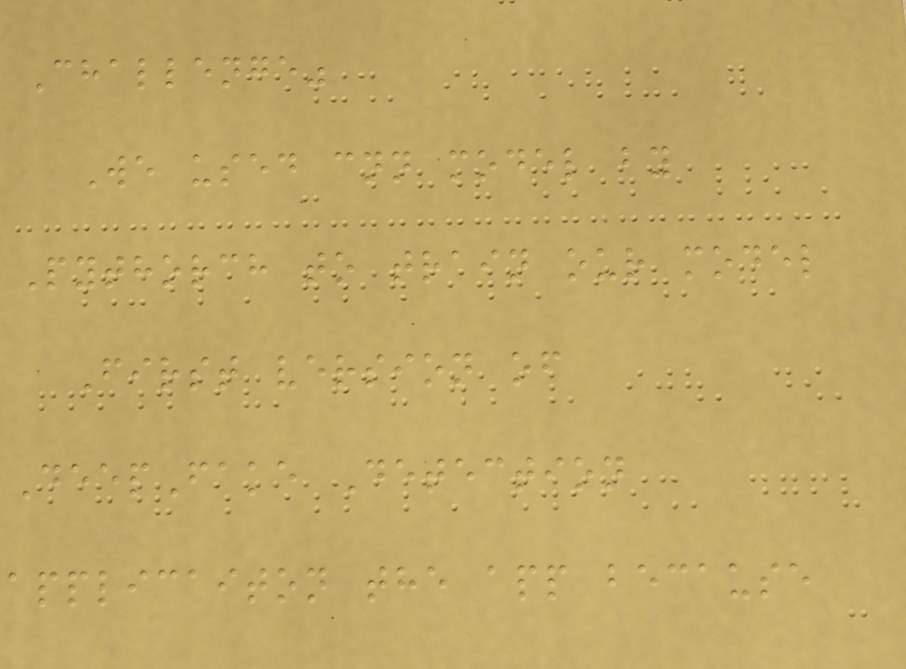Challenge"
We used cnn model by
Pythorch to train our model
First version of
DeepFake Detection
applicaiton the app because
